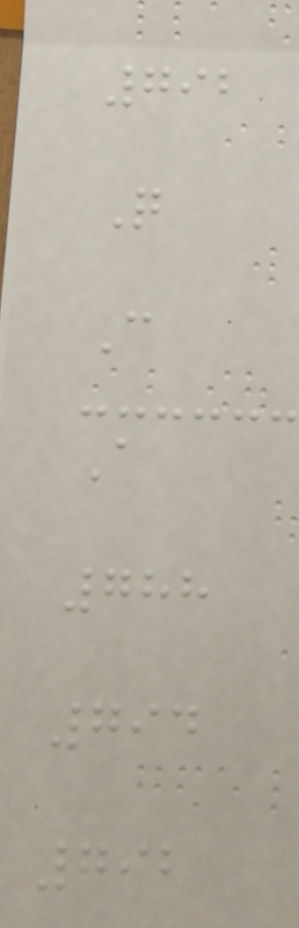792
Q
C
A
788
794
792
